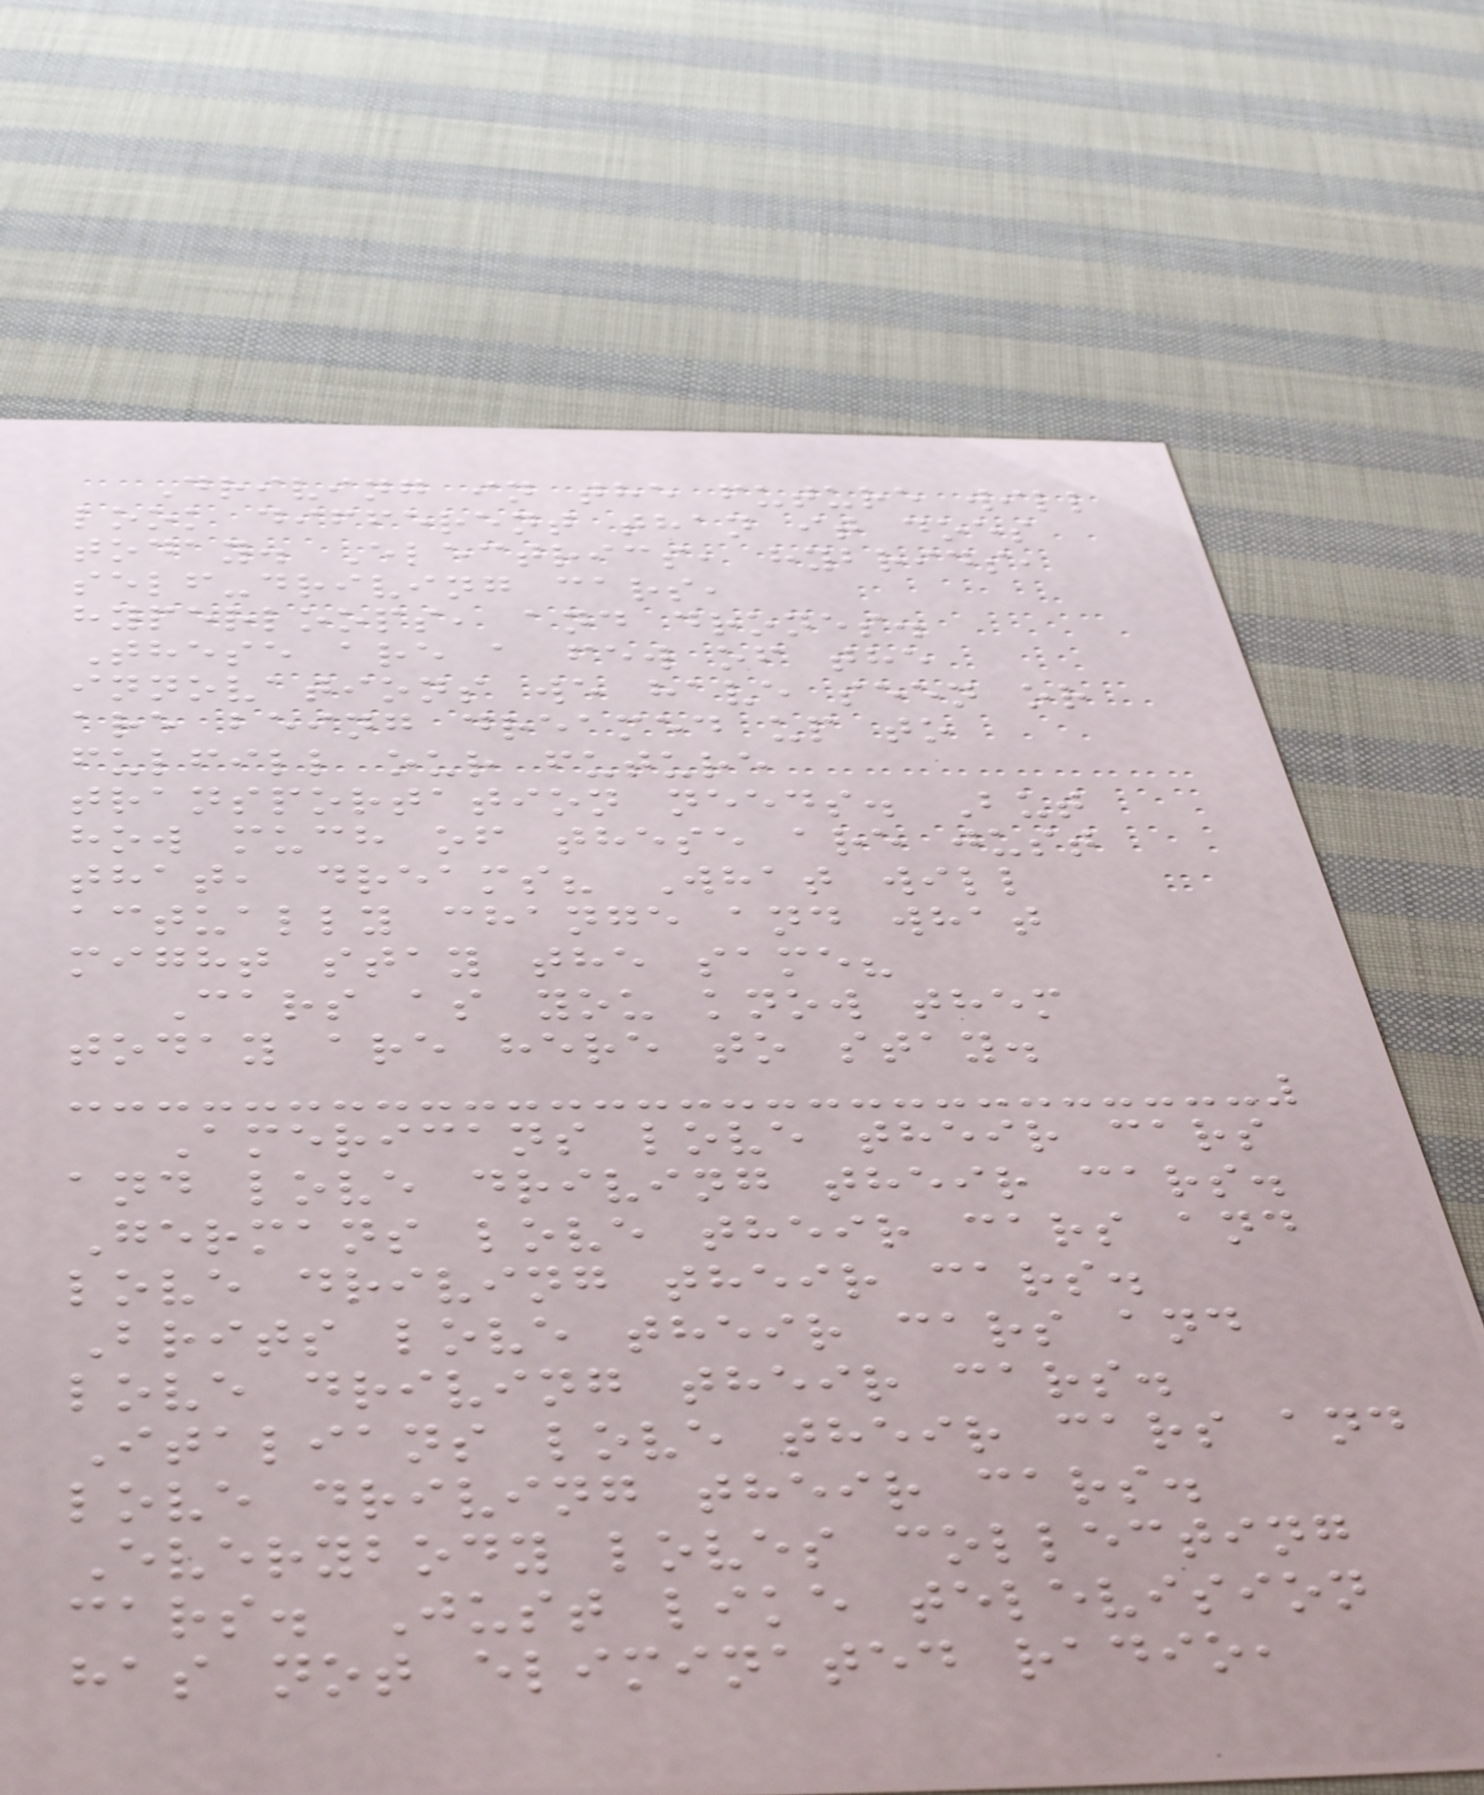Driving in the future will
look different than it does
today. Electrics, hybrids,
self-driving cars,
hyperloops, and drones.
These are a few of the
innovations we have seen or
are being dreamed up to
fulfill our future
transportation needs. But
how much of these are just
that, dreams? What will
actually change and what
might stay the same?
Cars as you know them
today are here to stay.
Americans love their cars
and love driving their cars.
Germans love their cars and
love driving their cars.
Brits love their cars and
love driving their cars.
Italians love their cars and
love driving their cars.
Everybody loves collecting
cars. Just like television
has not eliminated radio,
